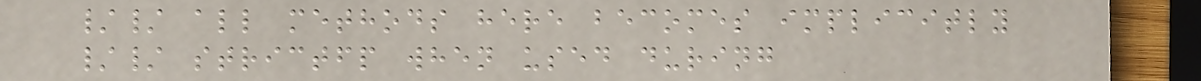// all methods here becomes implicitly
// strictfp when used during
